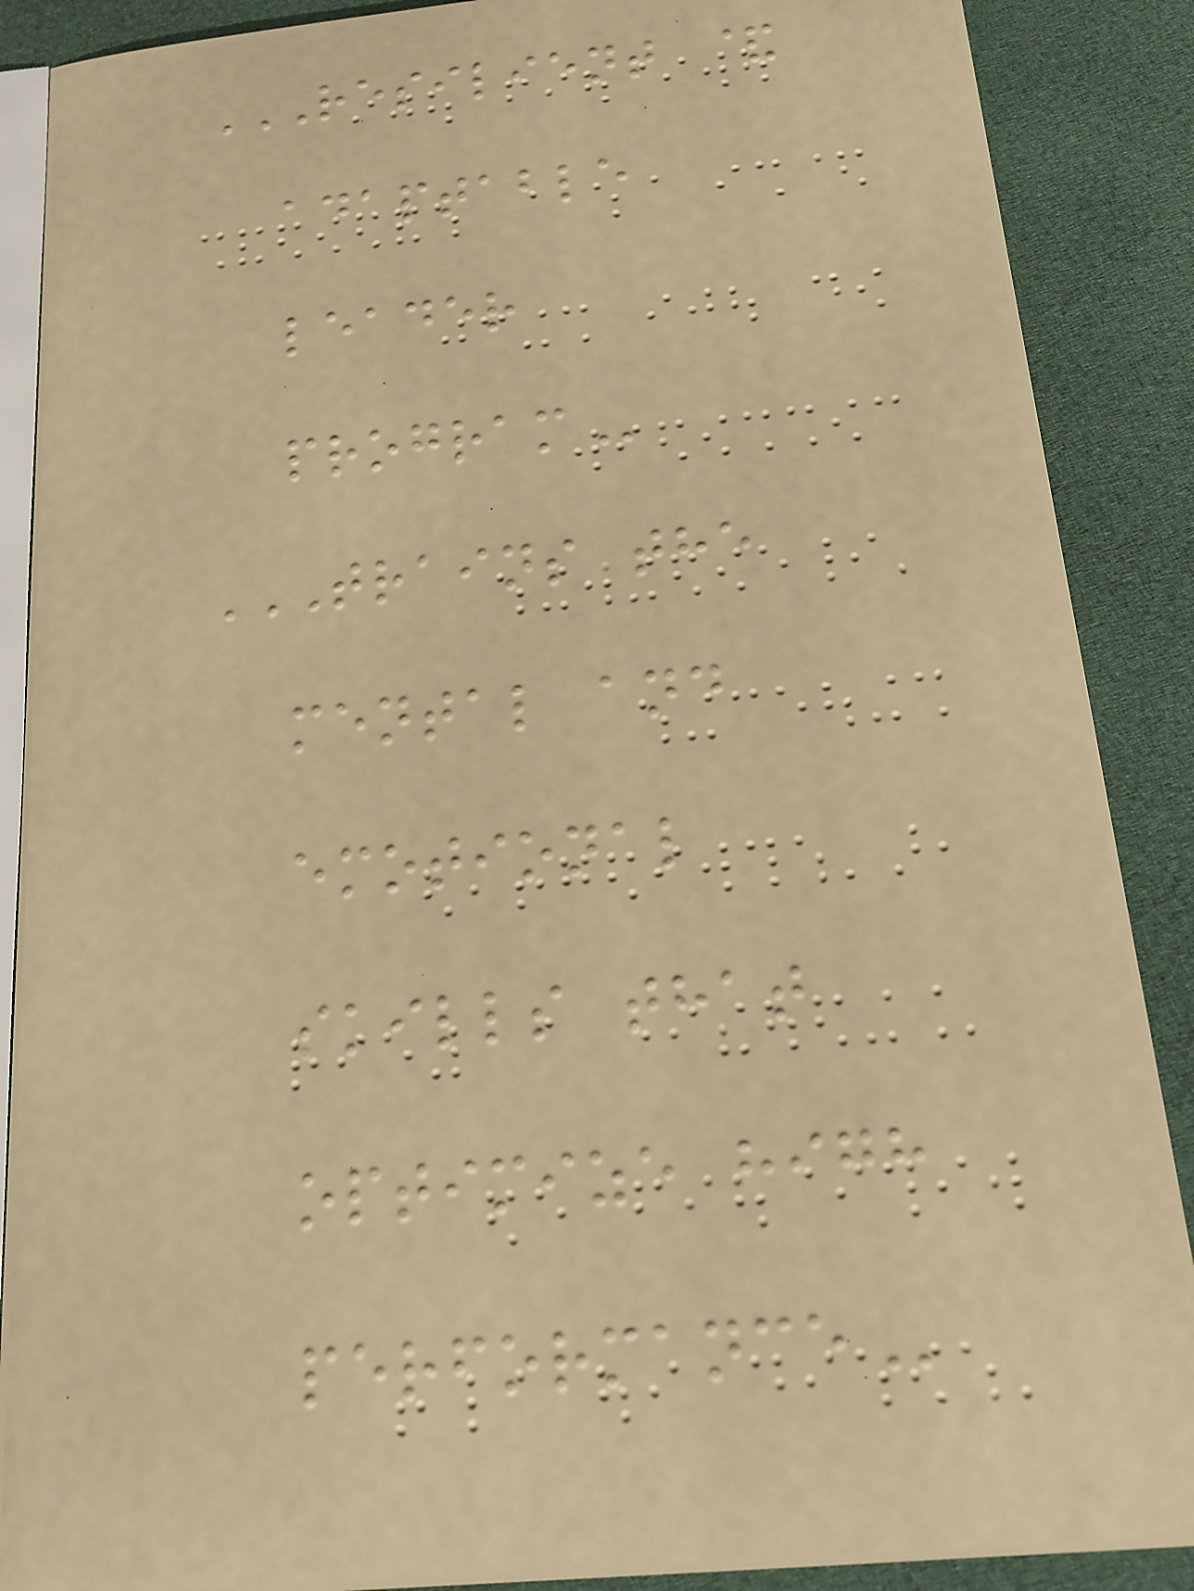RESILIENT &
ADAPTABLE
LEADER
PROGRAM
TRAINS THE
MENTAL AND
EMOTIONAL
SKILLS THAT
OPTIMIZE HIGH
PERFORMANCE
